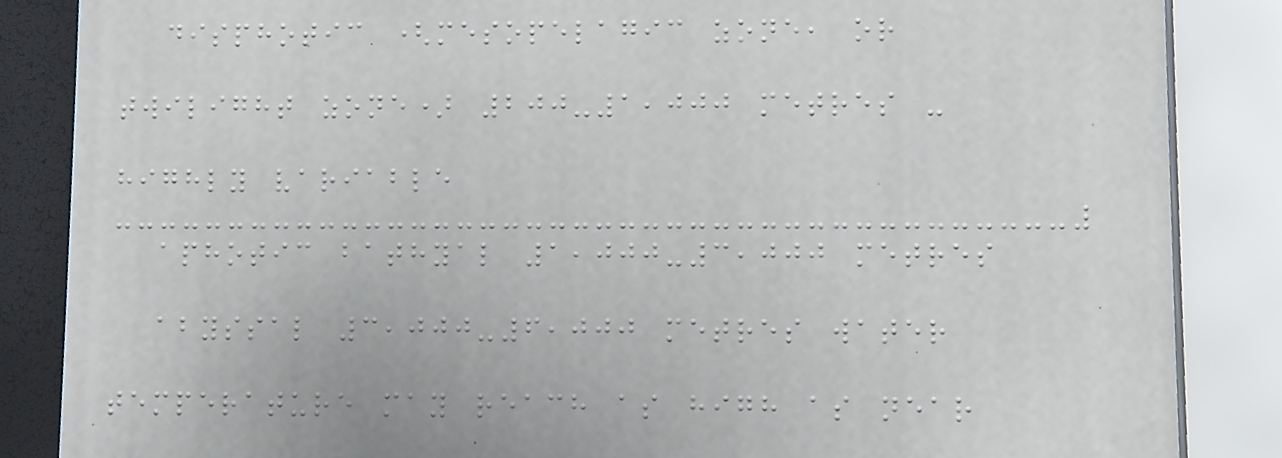disphotic (mesopelagic zone, or
twilight zone) 200-1,000 metres -
highly variable
aphotic bathyal 1,000-3,000 metres
abyssal 3,000-6,000 metres water
temperature may reach as high as near
